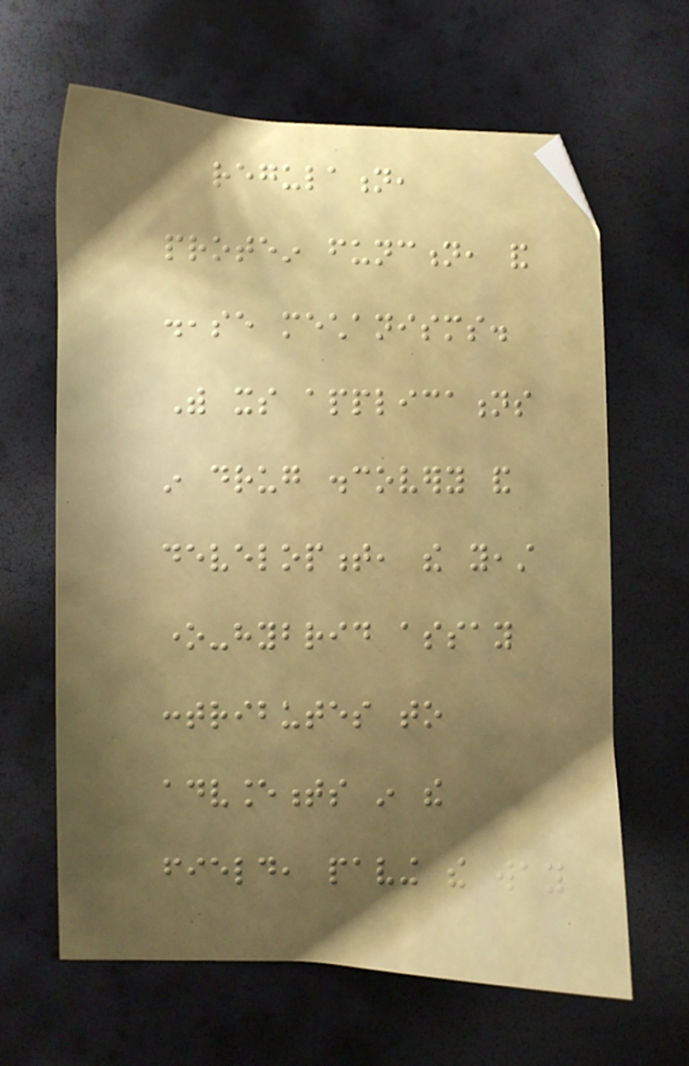regulation,
protein function, and
disease mechanisms.
With its applications
in drug discovery and
development, the yeast
one-hybrid assay
contributes to
advancements in the
field, paving the way
